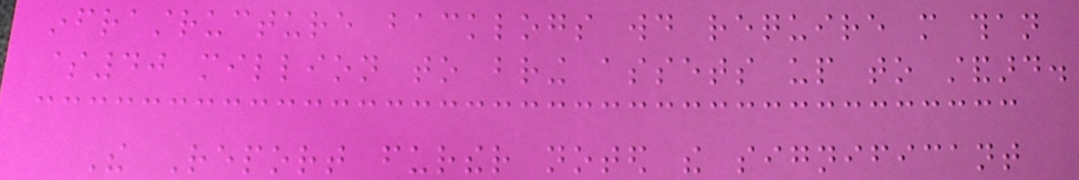infrastructure backlogs would require more than
$40 million to bring assets up to standard.
The Report further noted the significant
